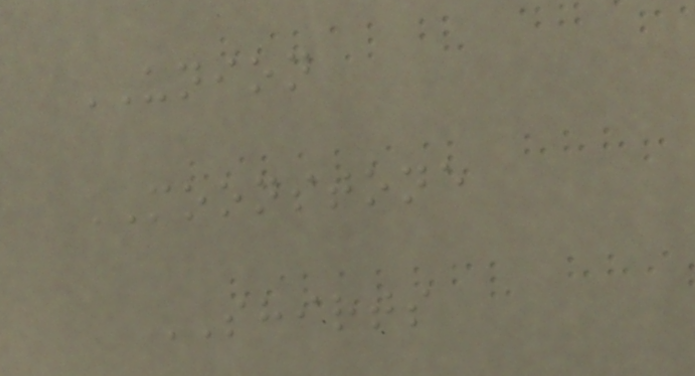UNION
MOONSTONE
SHIRTS
